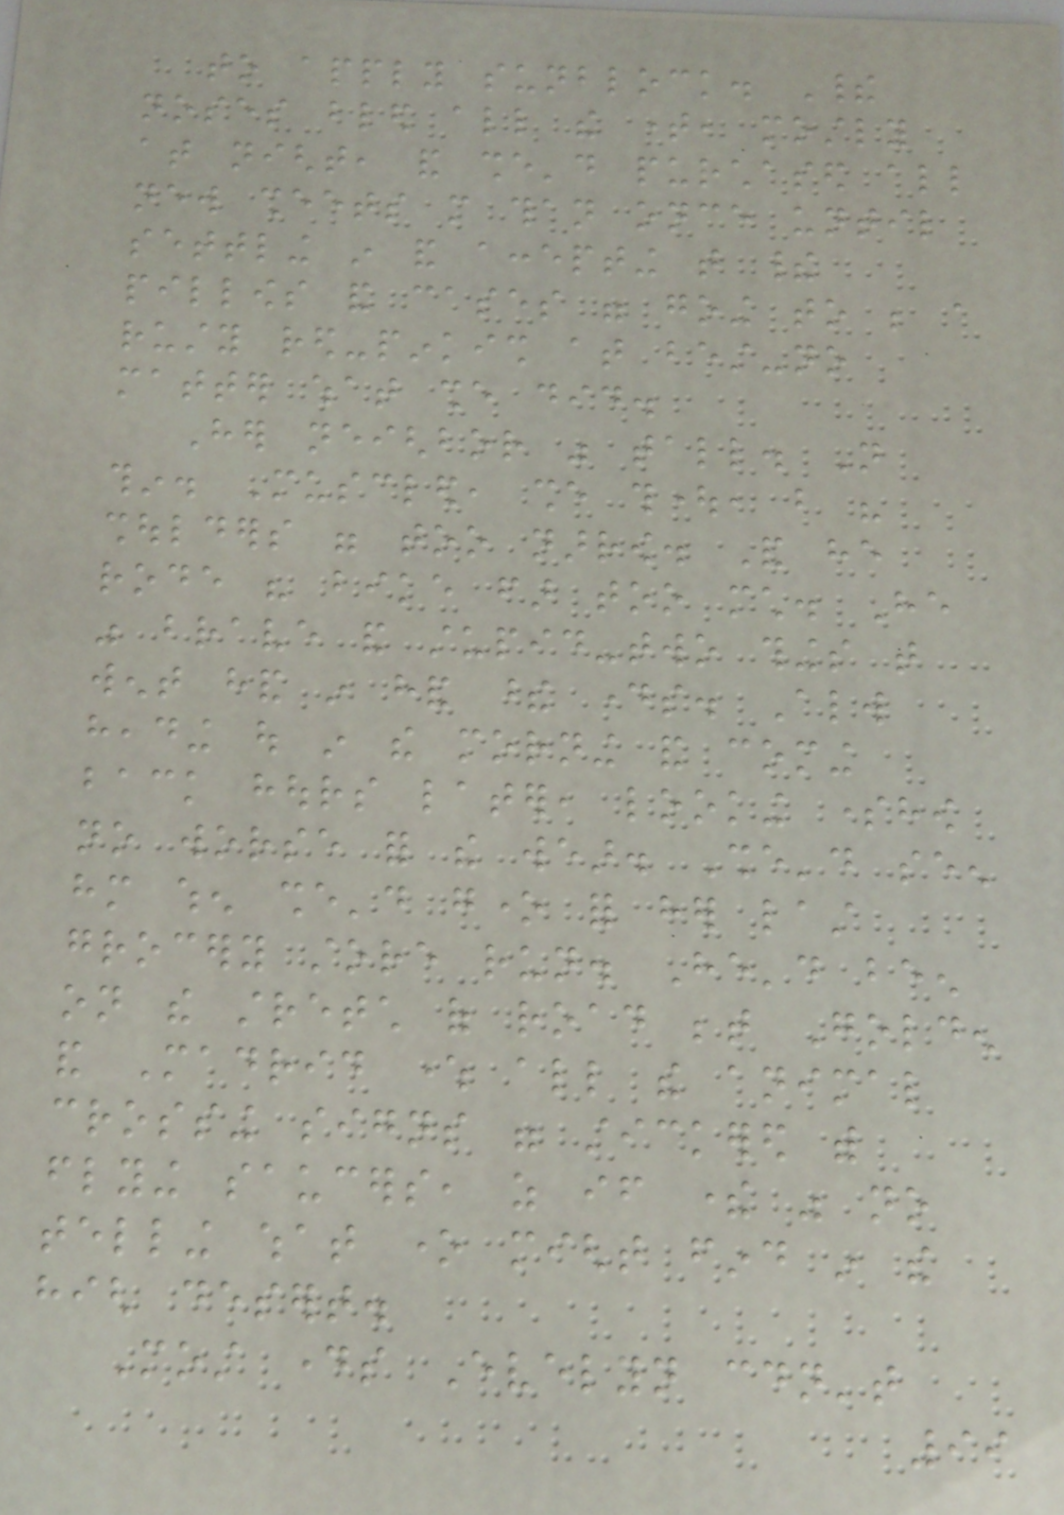to apply sunblock. Their
noses bled all the time, mostly
at night, and she'd purchased all
new sheets more than once until
settling in and accepting that their
pillows and cases were going to be a
rusty red-pinkish at best-no
matter what she did.
Her neighbor was tall. Not
thin. Muscled, she thought, but his
shoulders were too narrow. And he
rode his bike far too much. He
was brave and stupid-two things that
went hand in hand these days. Always
heading out in the morning and coming
back hours later, looking somehow
no worse for the wear. She'd seen
him when she'd gone for her last
grocery store run. He'd been
on the stretch of road between Golden
and Madrid where all the animal
crossing signs were stickered with
flying saucers, as if there was no
telling what one might find in the
high desert.
Most days Evelyn couldn't
99
